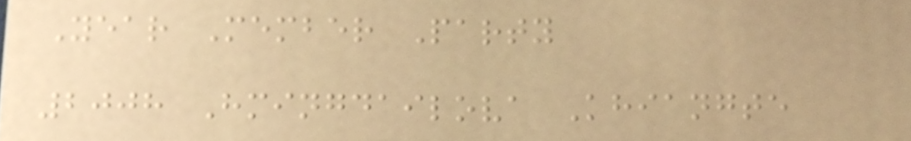Year Member Party
2008 Hmingdailova Khiangte
